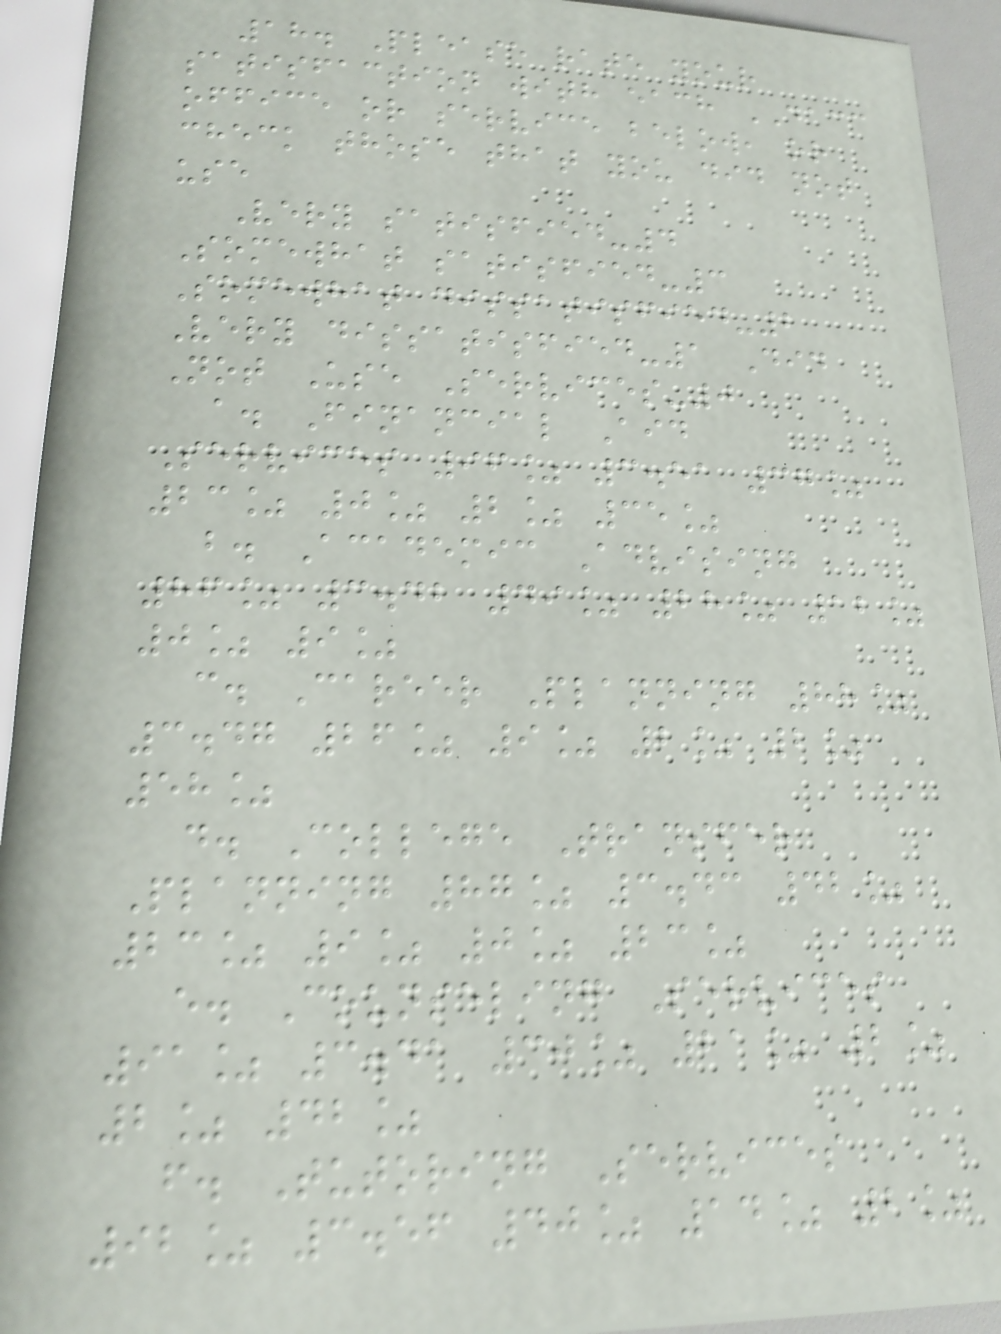18. Please rate your
satisfaction with each DACC
office or service below, or
check those that you did not
use
Very satisfied-4
Somewhat satisfied-3
Somewhat dissatisfied-2
Very dissatisfied-1 Did
Not Use Services-0
a. Financial Aid
Services 96% 3.51 37%
23% 0% 2% 35%
b. Academic Advising
86% 3.42 49% 28% 12%
0% 9%
c. Career Planning 88%
3.47 26% 9% 2% 2%
58%
d. College Transfer
Planning 87% 3.43 42%
23% 9% 0% 23%
e. Counseling Services
91% 3.41 30% 21% 2%
2% 42%
f. Tutoring Services
92% 3.56 40% 14% 2%
